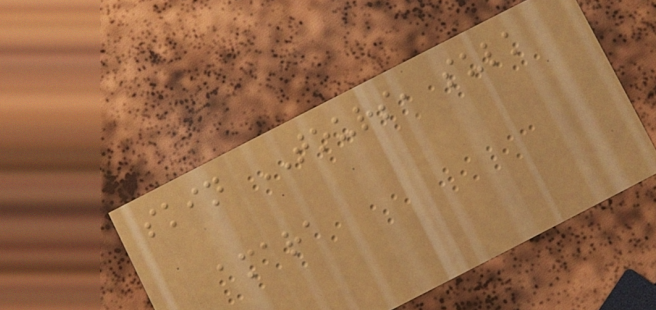skin TOURS, sulk
amara
